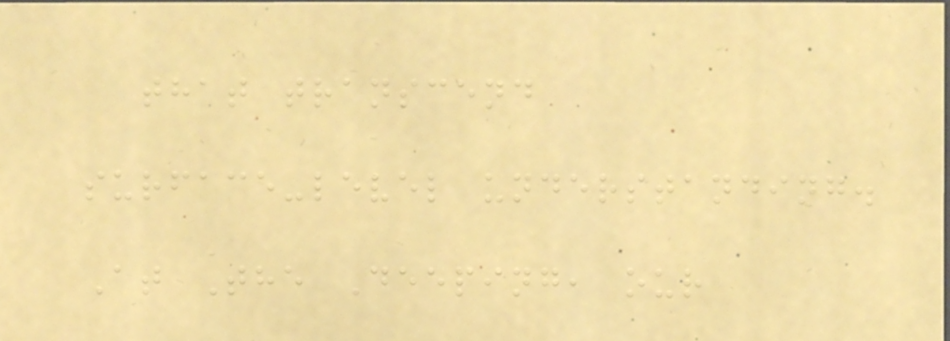that transcend
surface-level understanding.
At The Deeping, our
